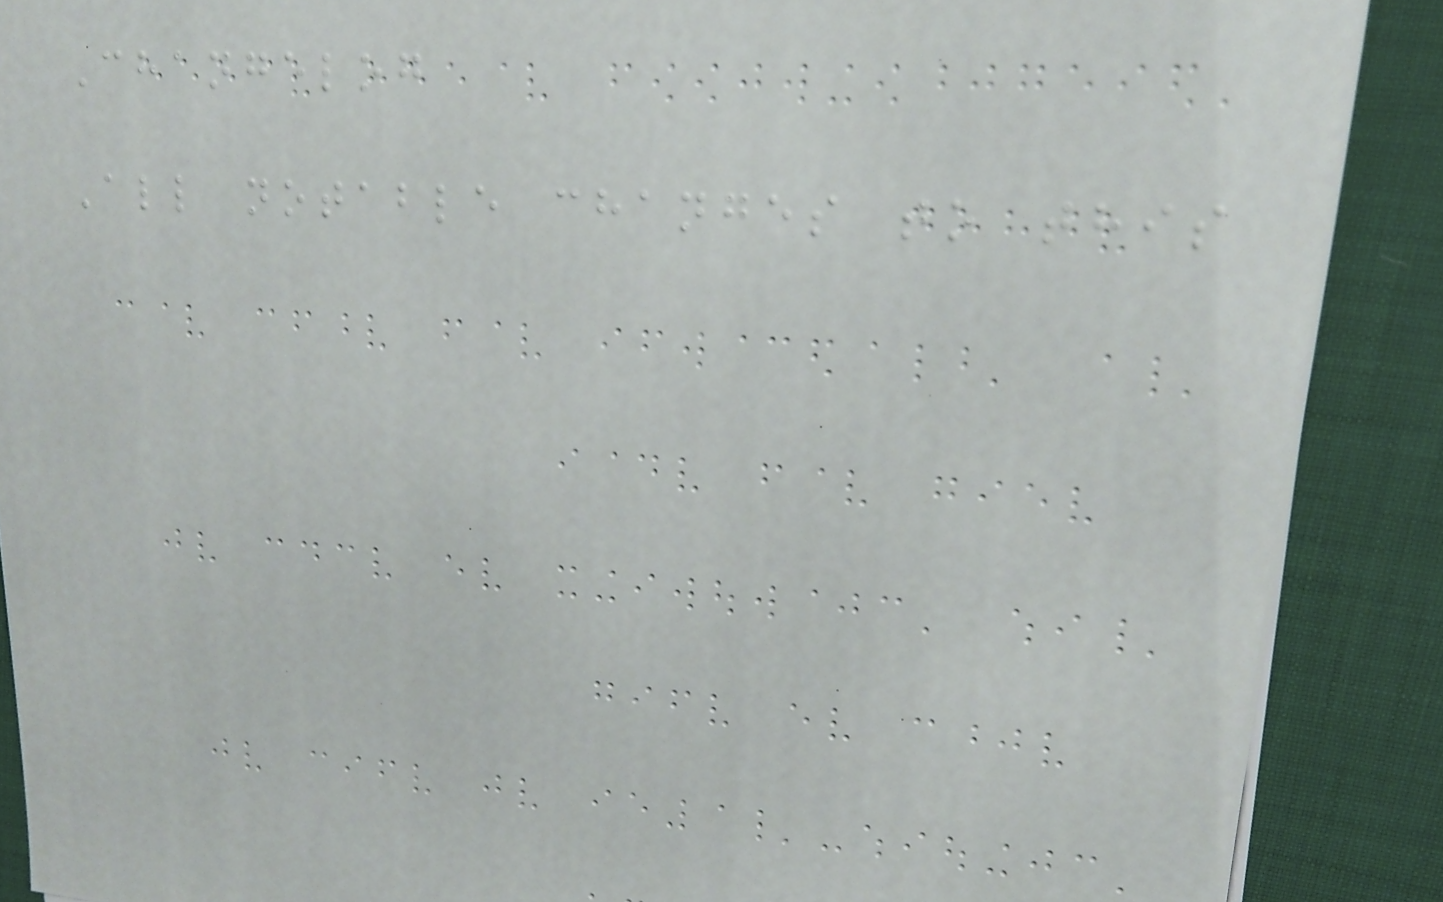Changelog
All notable changes to this
